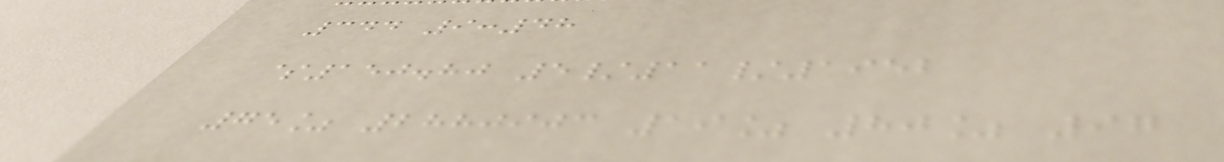344 9:48
$150.80 5/11/1952
75% 2880903 19% 80% 97
